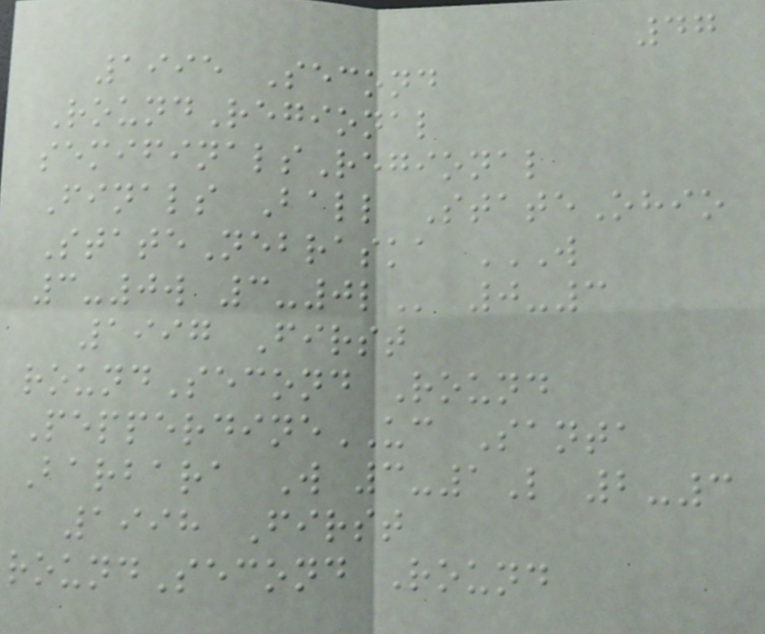47
1995 Second
RoundRegional
semifinalsRegional
Finals Ball StateOhio
StateNebraska W
3-0W 3-0L 0-3
1997 First
roundSecond Round
PepperdineUC Santa
Barbara W 3-1L 2-3
1998 First
roundSecond Round
